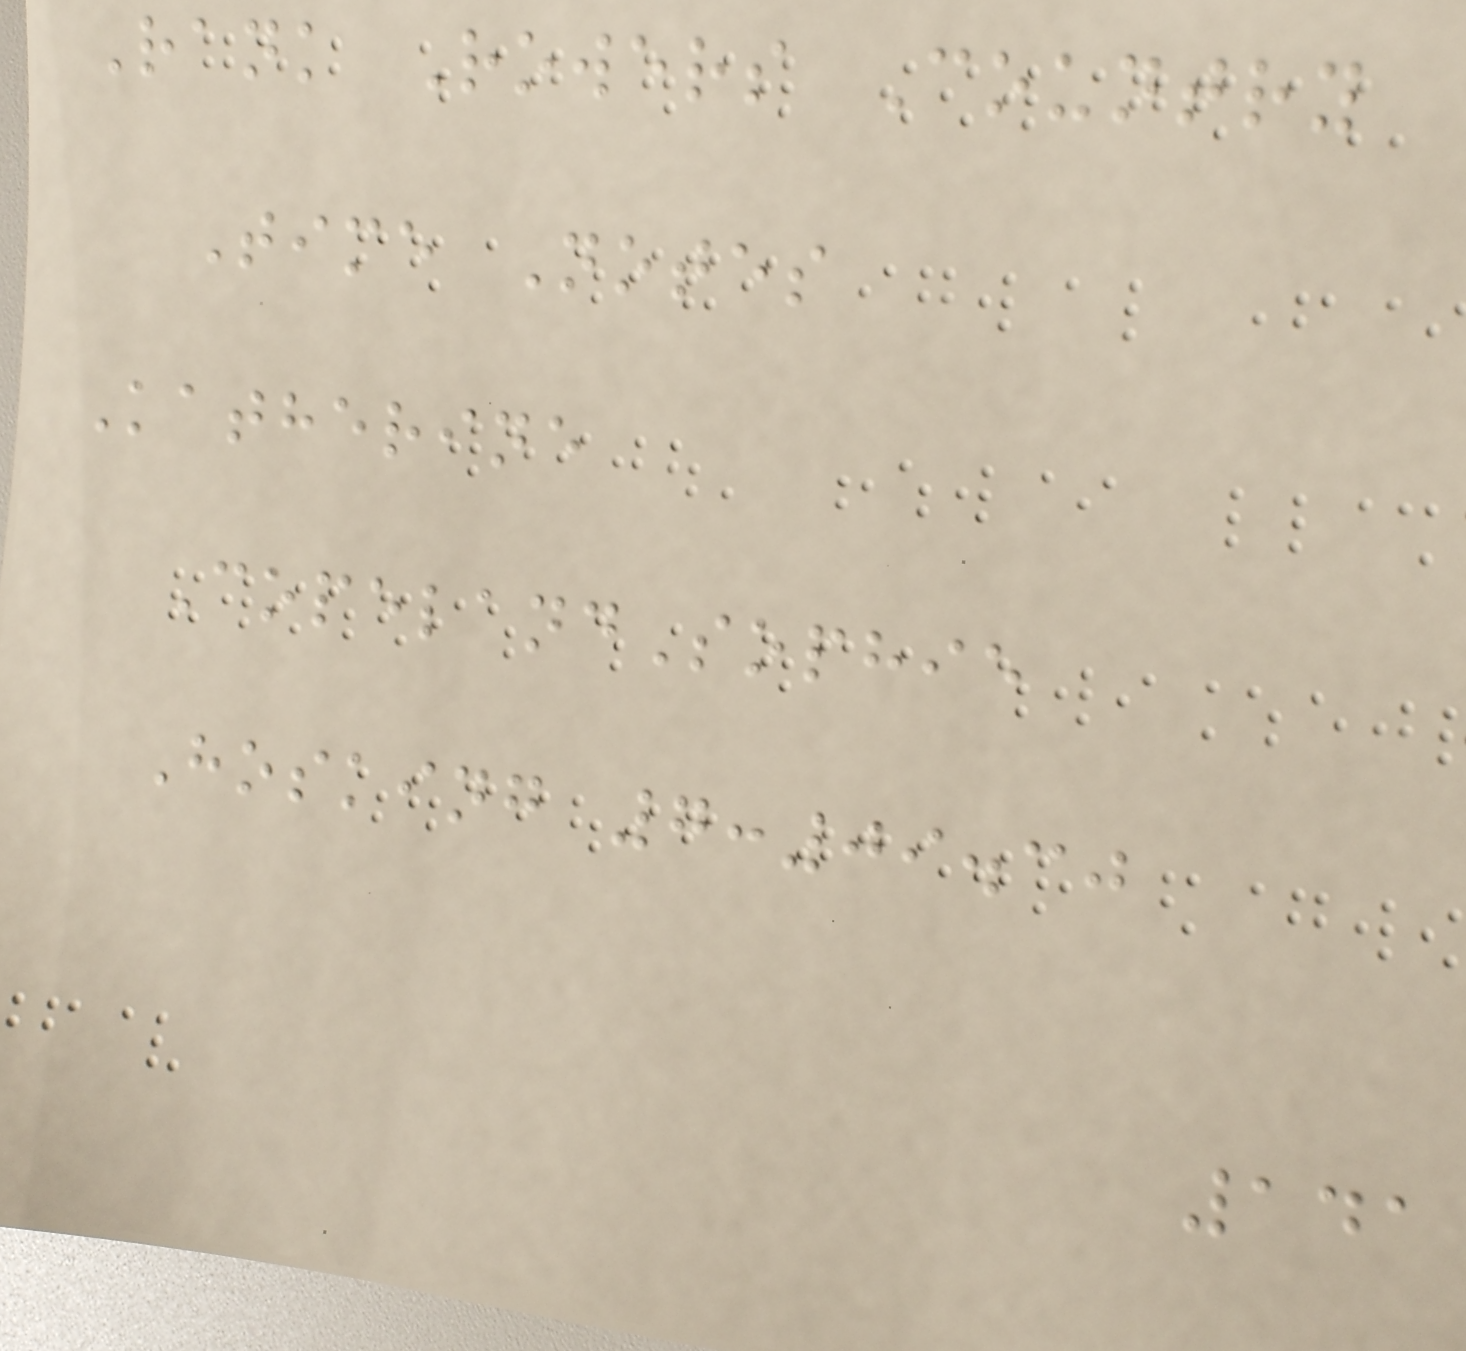Rank Rowers Country
Time Notes
Katherine
CopelandSophie
Hosking 7:09.30
141
